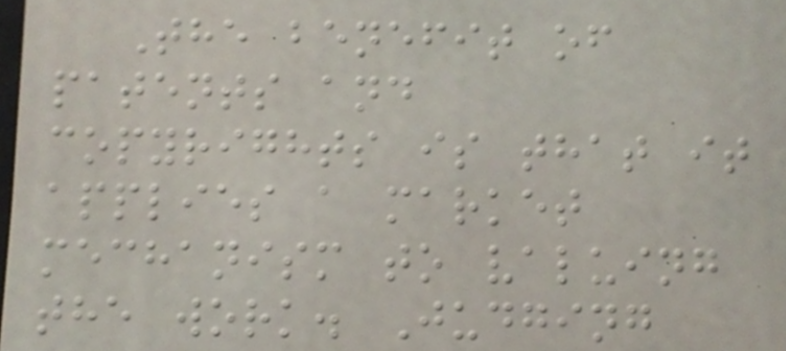The benefit of
patents and
copyrights is that it
applies a market
mechanism to valuing
the work. Judging
